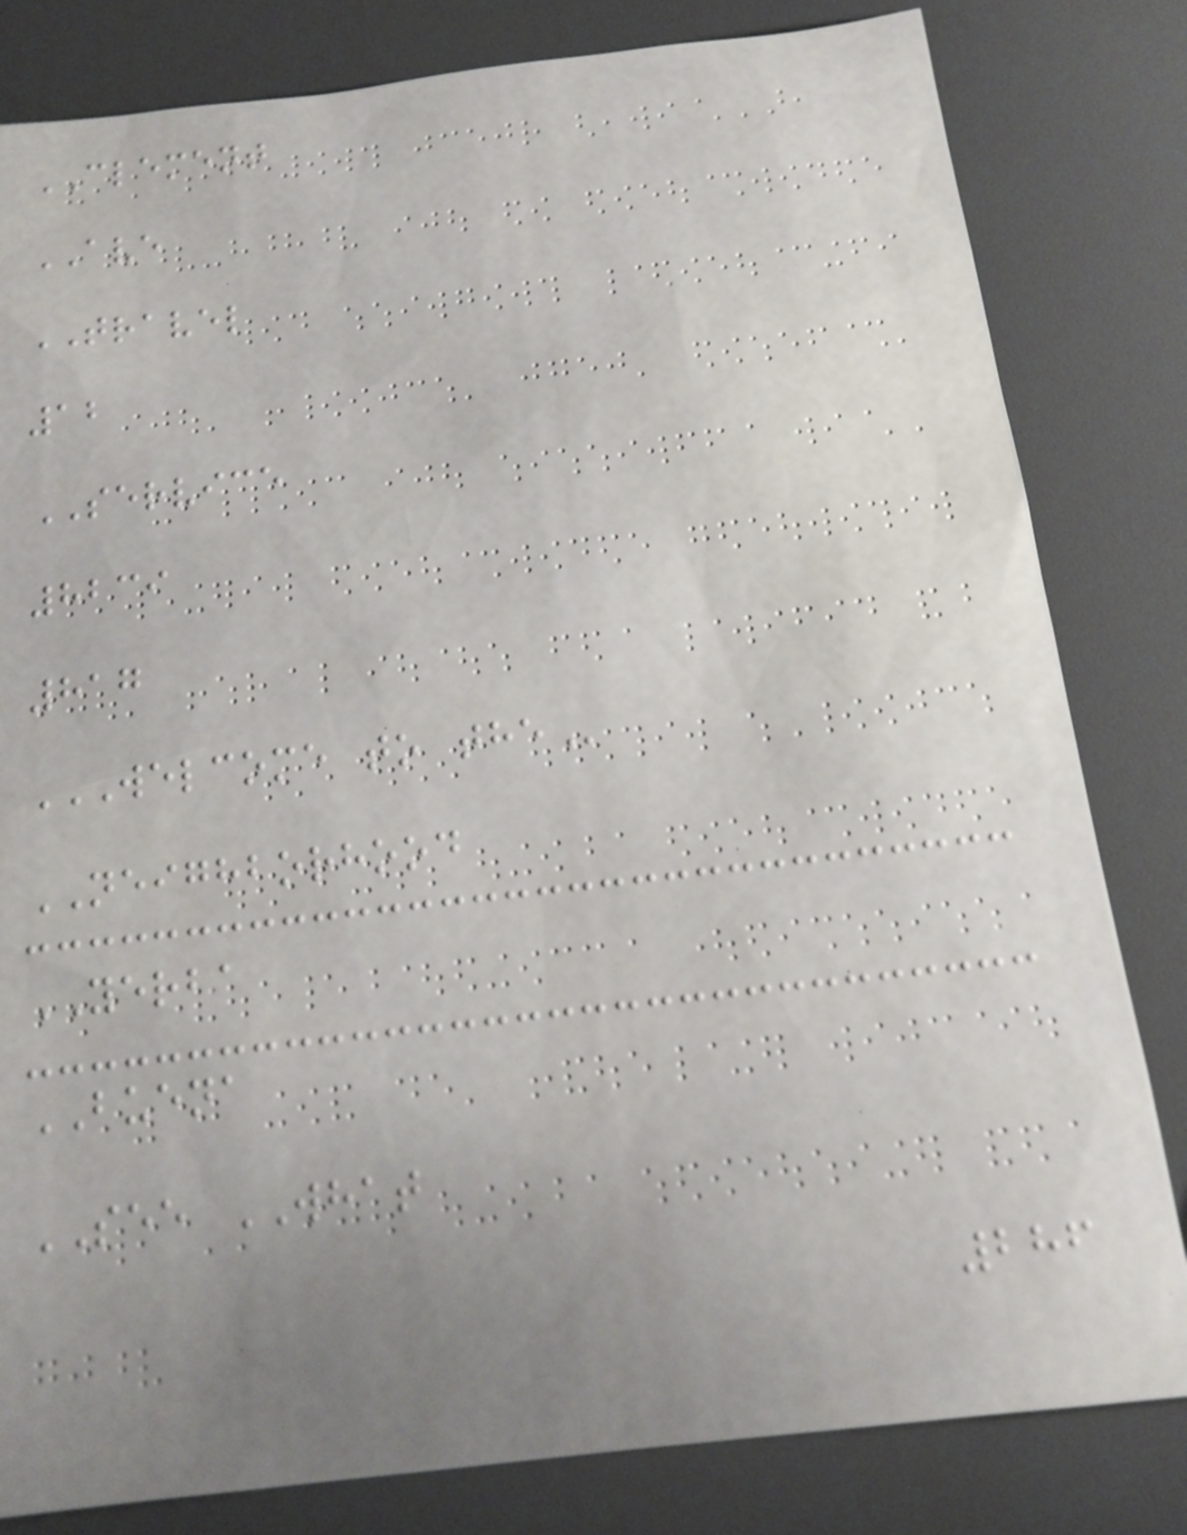CLEMENT
AVE
TRAVEL
12
SERVICE
8239
817
WELCOME TO THE
NEIGHBORHOOD
YERBA
BUENA
SEE WHAT
286
